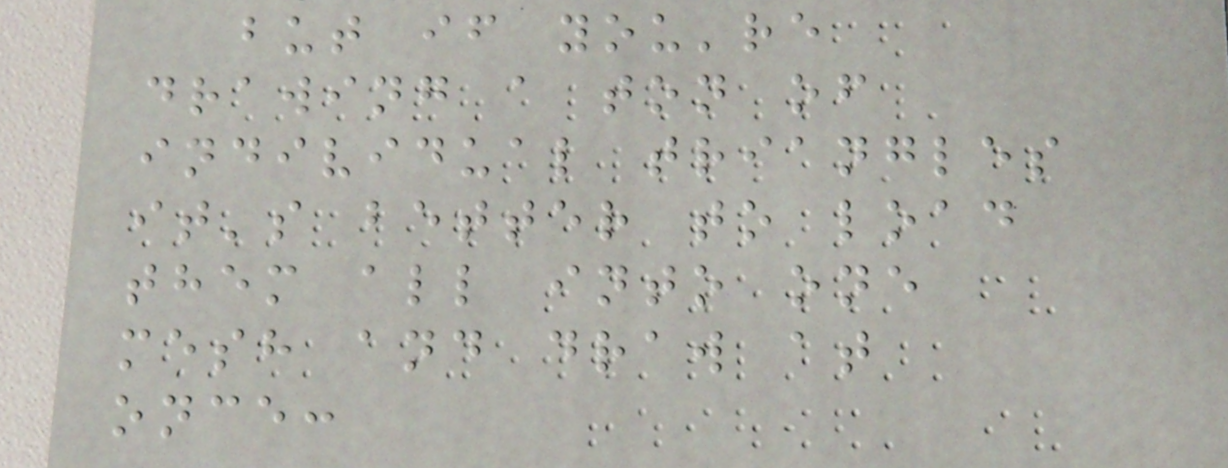but if you're
drawing a ton of
individual triangles
it's better to load
them all into one
mesh and draw at
once:
